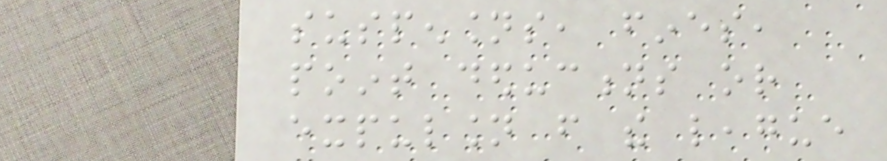suspensions, fines,
point deductions or
expulsion from the league
